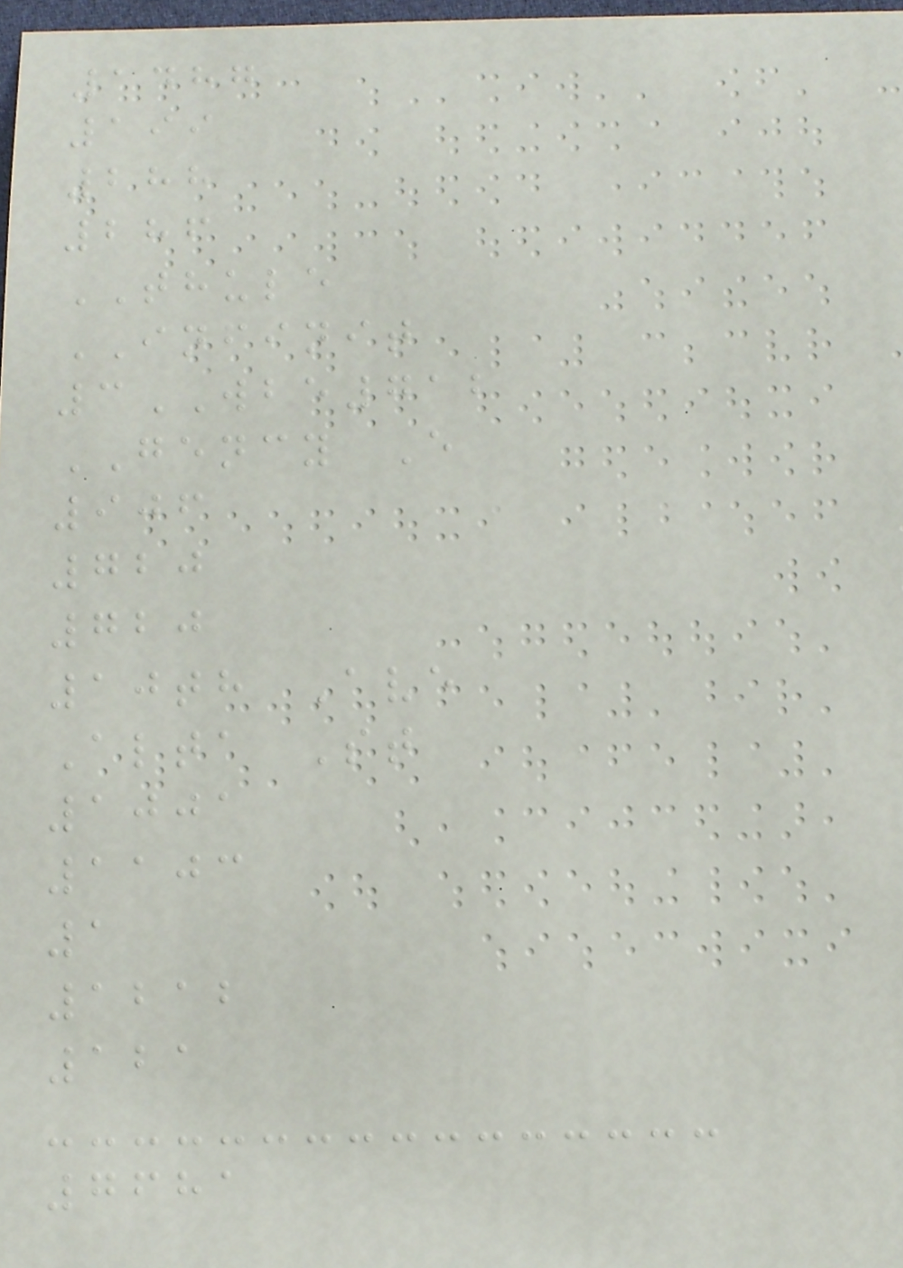1487
199
288
286
THULE
INFINIT
3WBE712
GENCY E
906
720
720
10th Ave
Alta St
1001
1103
1
1212
121
7681
